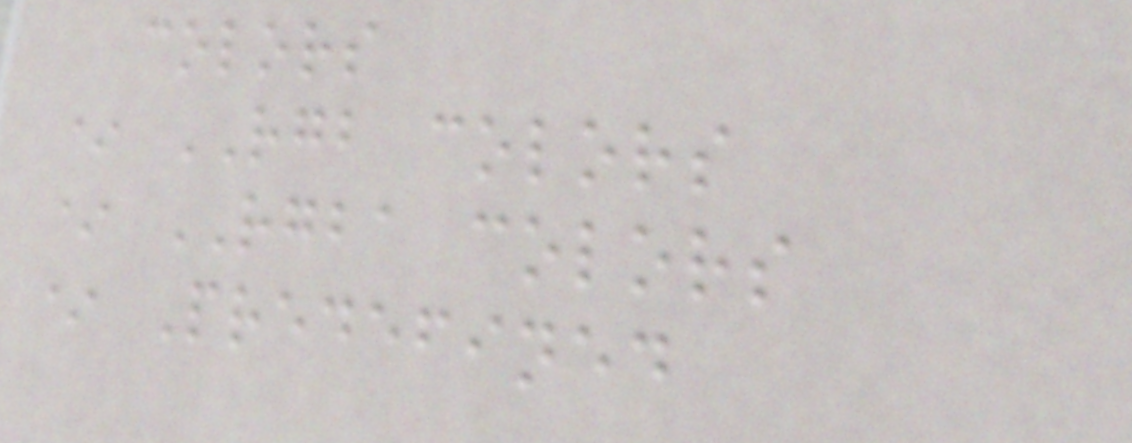colors
* RGB colors
* RGBA colors
* Predefined
